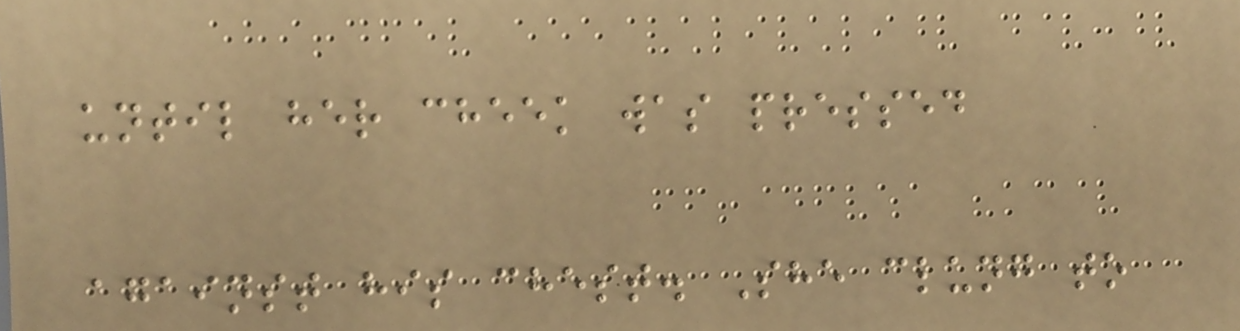until her cheek was pressed
against his chest. She clung to
